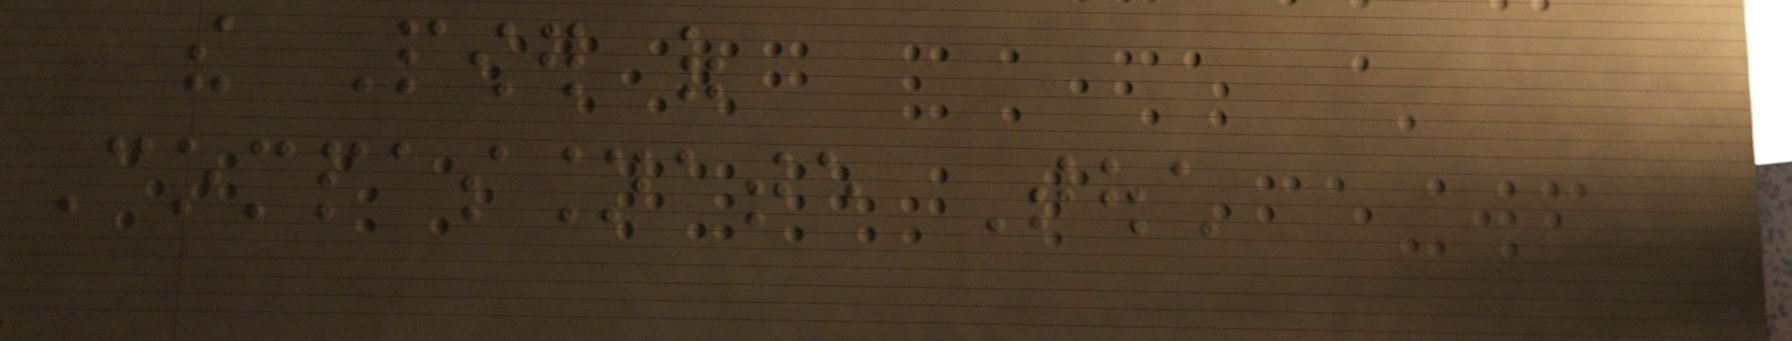the Power of
Compassionate Touch
